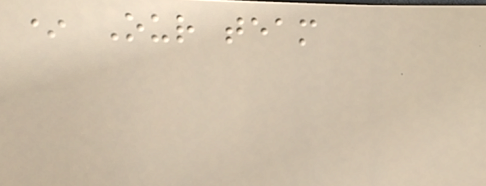* Our team
